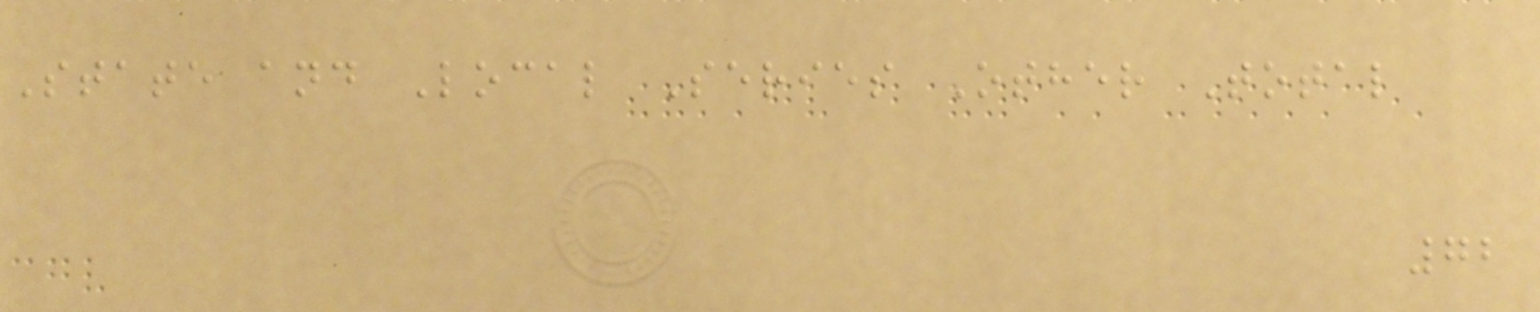State and Local Series Other Total
72
